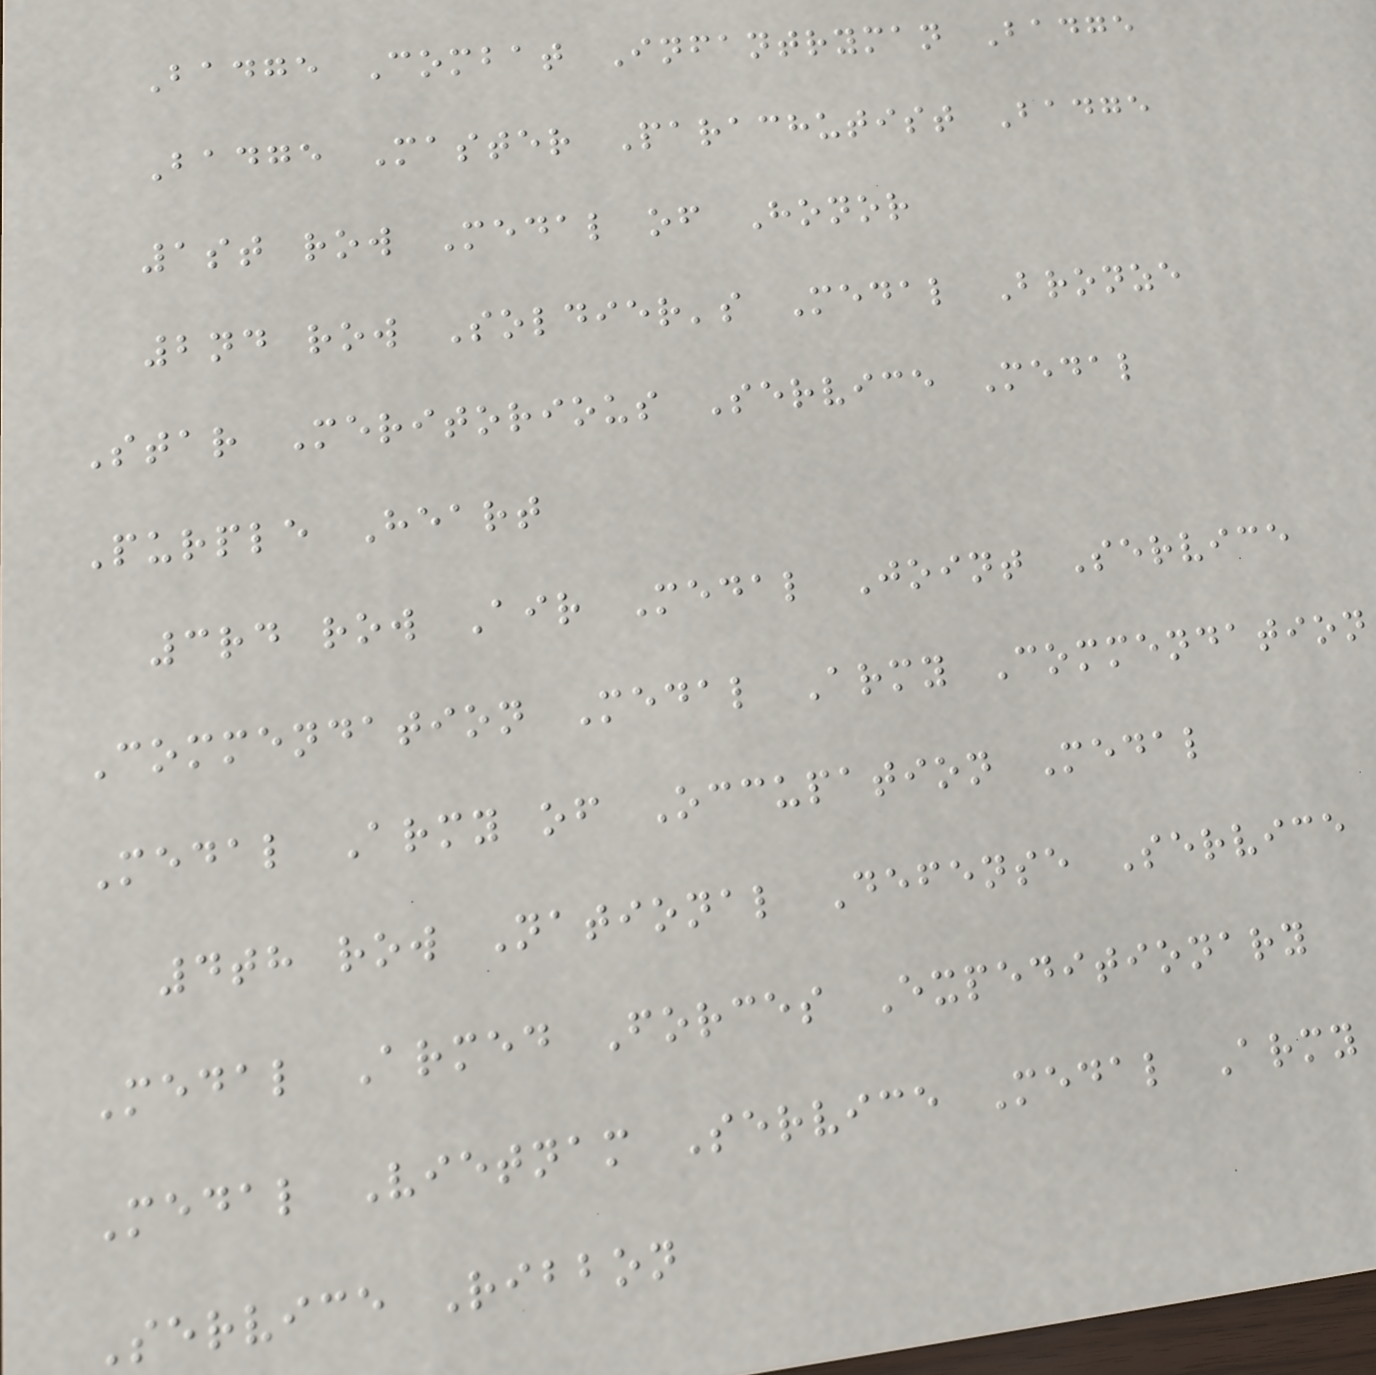Badge Combat Infantryman Badge
Badge Master Parachutist Badge
1st row Medal of Honor
2nd row Soldier's Medal Bronze
Star Meritorious Service Medal
Purple Heart
3rd row Air Medal Joint Service
Commendation Medal Army Commendation
Medal Army of Occupation Medal
4th row National Defense Service
Medal Armed Forces Expeditionary
Medal Vietnam Service Medal Army
Service Ribbon
